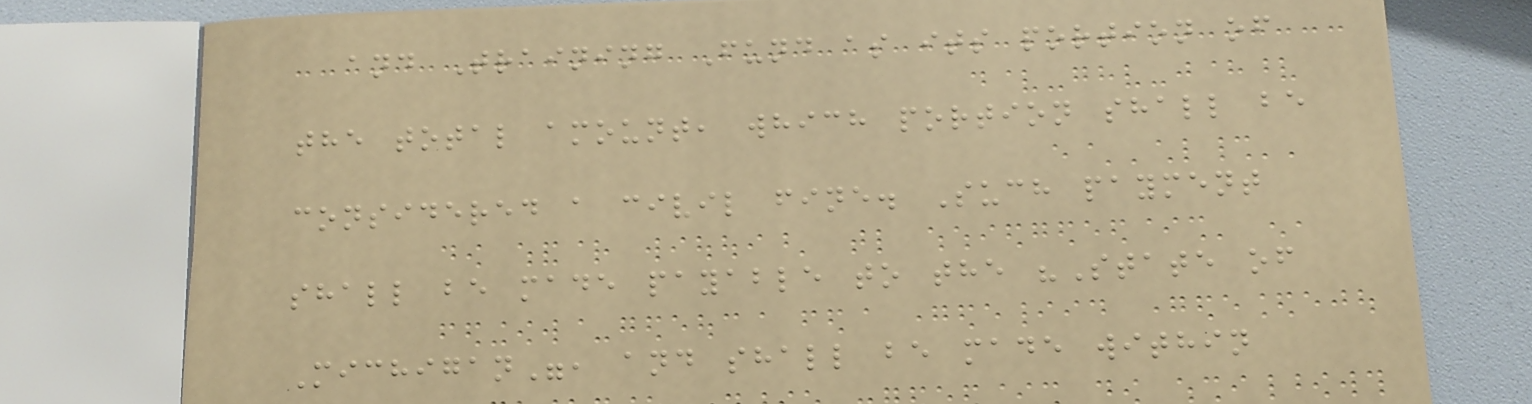and Training Fund as its portion of
the total amount, which portion shall be
considered a civil fine. Such payment
shall be made payable to the "State of
Michigan", and shall be made within
